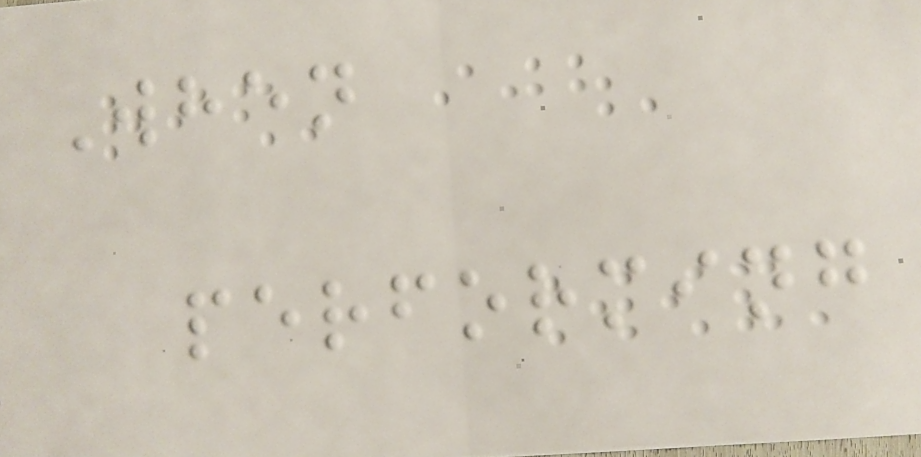When
performing
